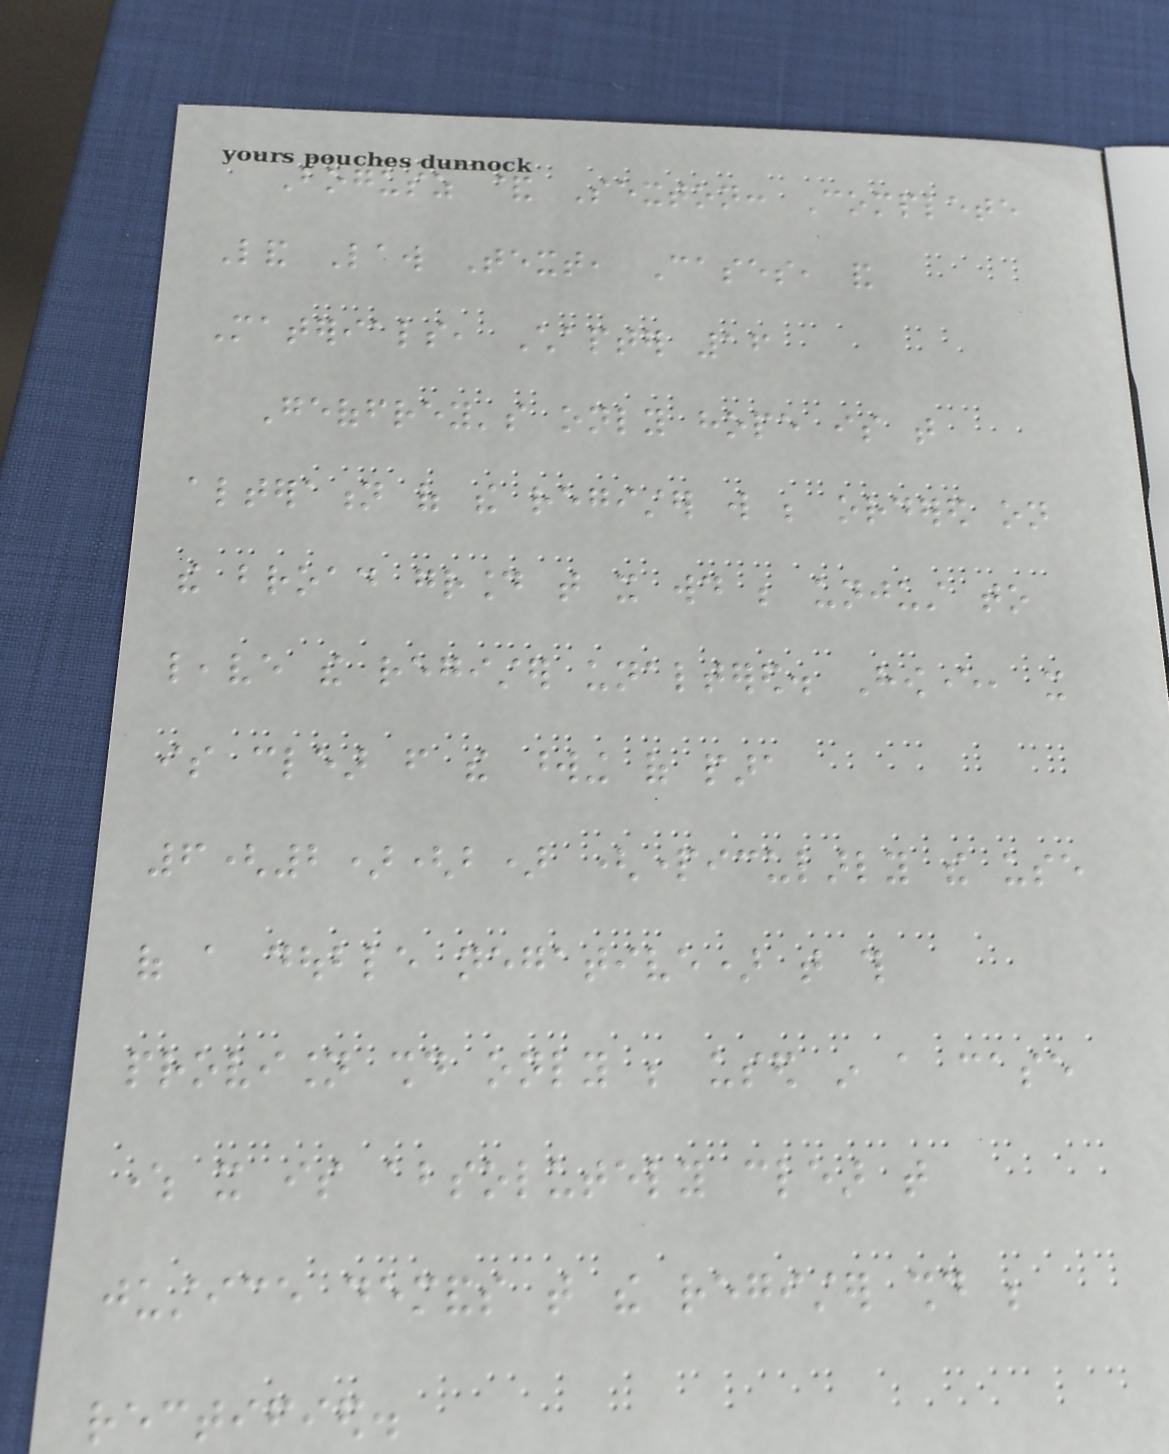Bogusz & Sexton: Complete
Land Law Text, Cases, and
Materials, Chapter 16
Geoffrey's only hope is that
alteration of the register will be ordered on
the broad ground that it would be unjust to
leave the register unaltered. However, it
is clear from the wording of para
6(2)(b) (particularly the use
of a double negative) that this
provision should only be used in a case
where it is absolutely clear that
justice demands that the register should be
rectified.
